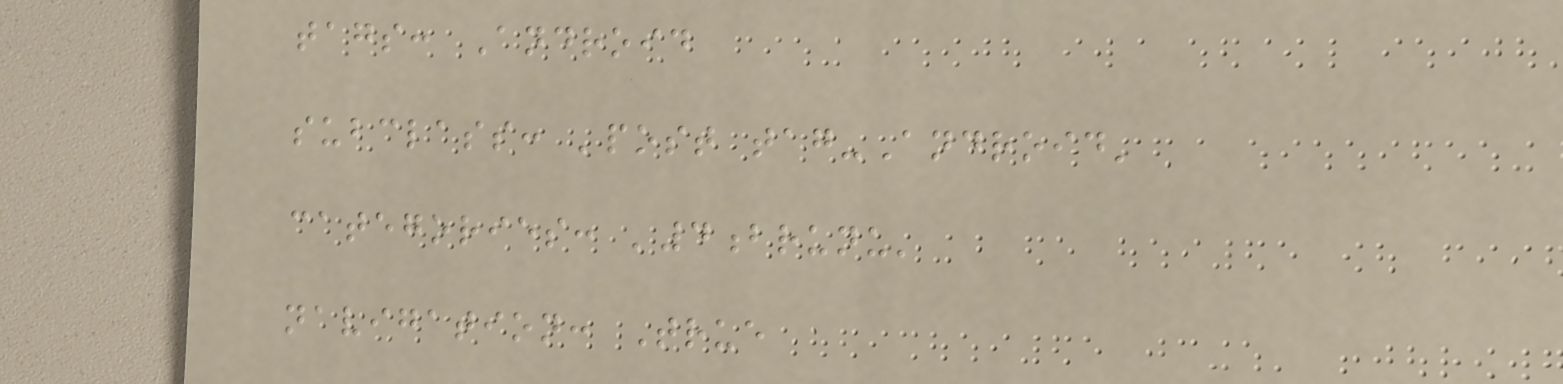tags: Android
subclass: 'post tag-Android'
categories: '4brunu'
navigation: True
